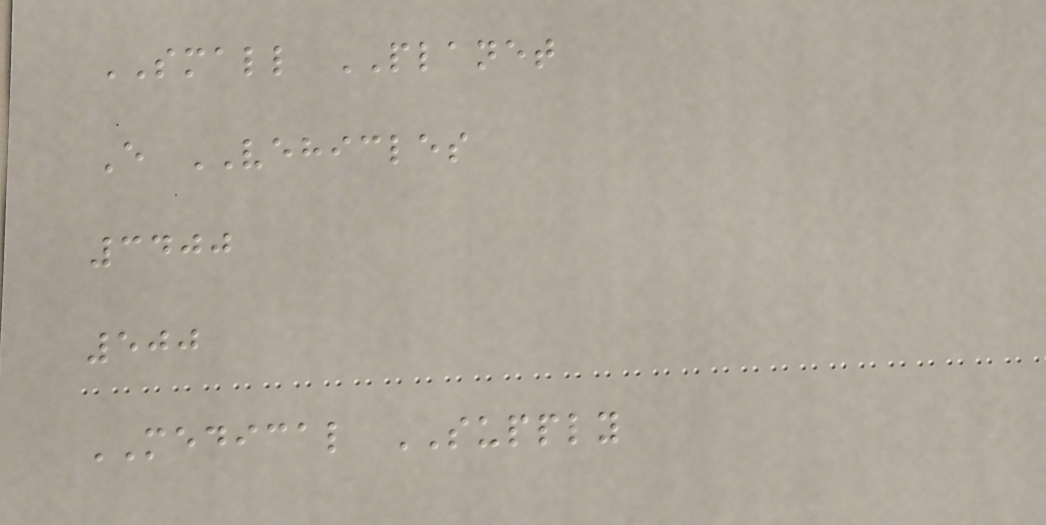SMALL PLANET
E VEHICLES
3400
500
MEDICAL SUPPLY
